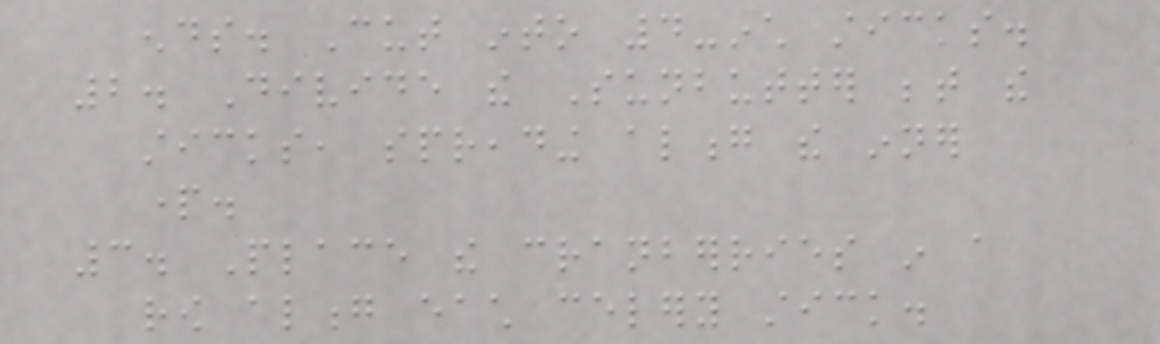ends. Cut into 4-inch sticks.
2. Divide the Sunbutter between the
sticks, spreading along the inner
part.
3. Place the cranberries in a
row along each celery stick.
